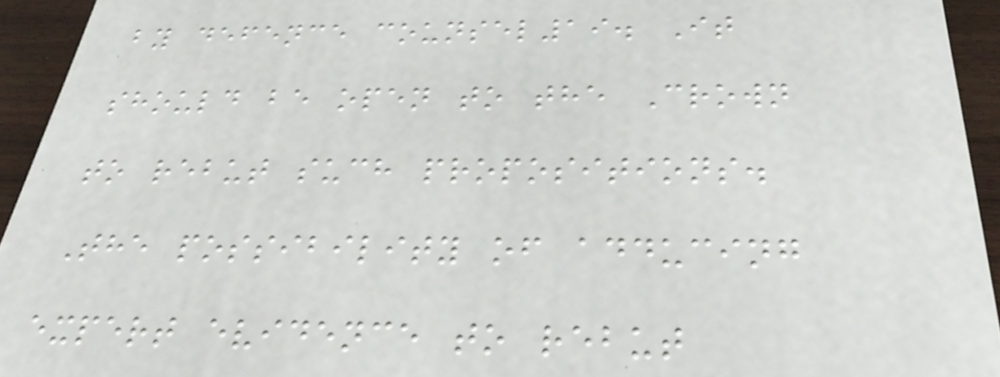by defence counsel19. It
should be open to the Crown
to rebut such propositions.
The possibility of adducing
expert evidence to rebut
